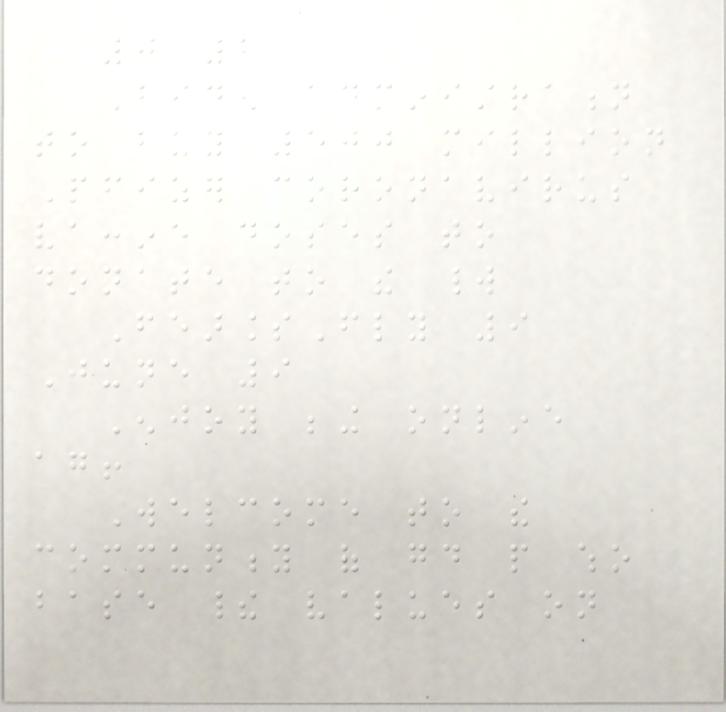0 2
Biden administration
to buy 500 million
Pfizer coronavirus
vaccine doses to
donate to the world
FearlessFly 9
June 9
Enjoy being online
again!
Welcome to the
community of good people who
base their values on
